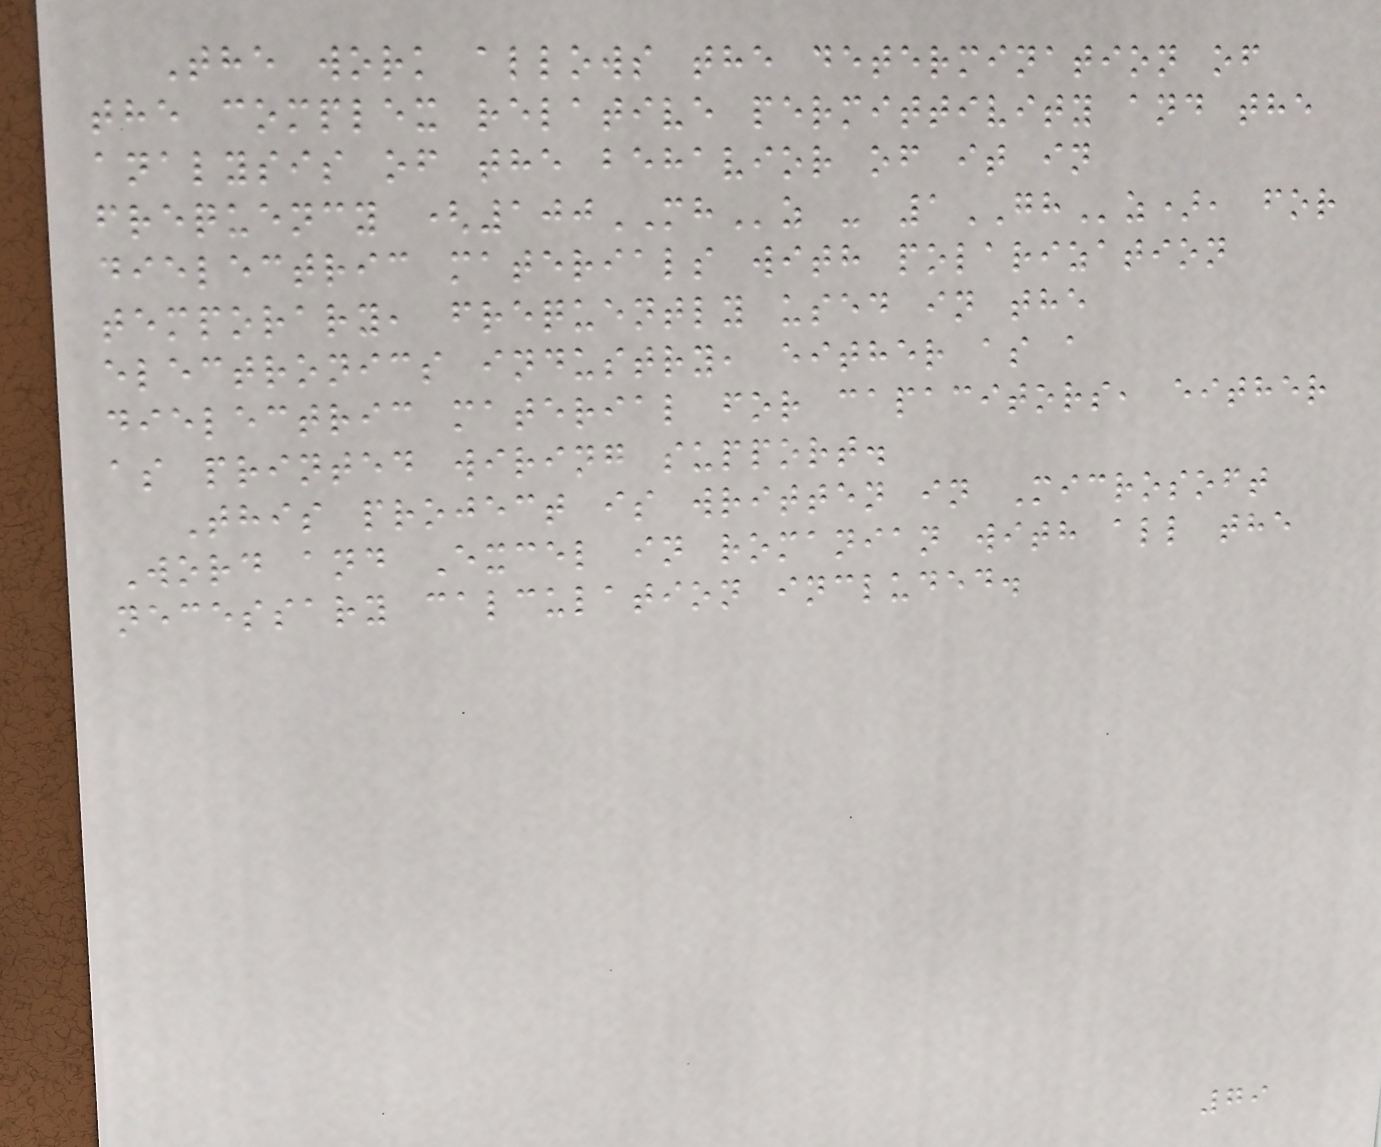The work allows the determination of
the complex relative permittivity and the
analysis of the behavior of it in
frequency (100MHz - 1GHz), for
dielectric materials with polarization
temporary, frequently used in the
electronics industry, either as a
dielectric material for capacitors, either
as printed wiring support.
This project is written in Microsoft
Word and Excel in romanian with all the
necessary calculation included.
79
